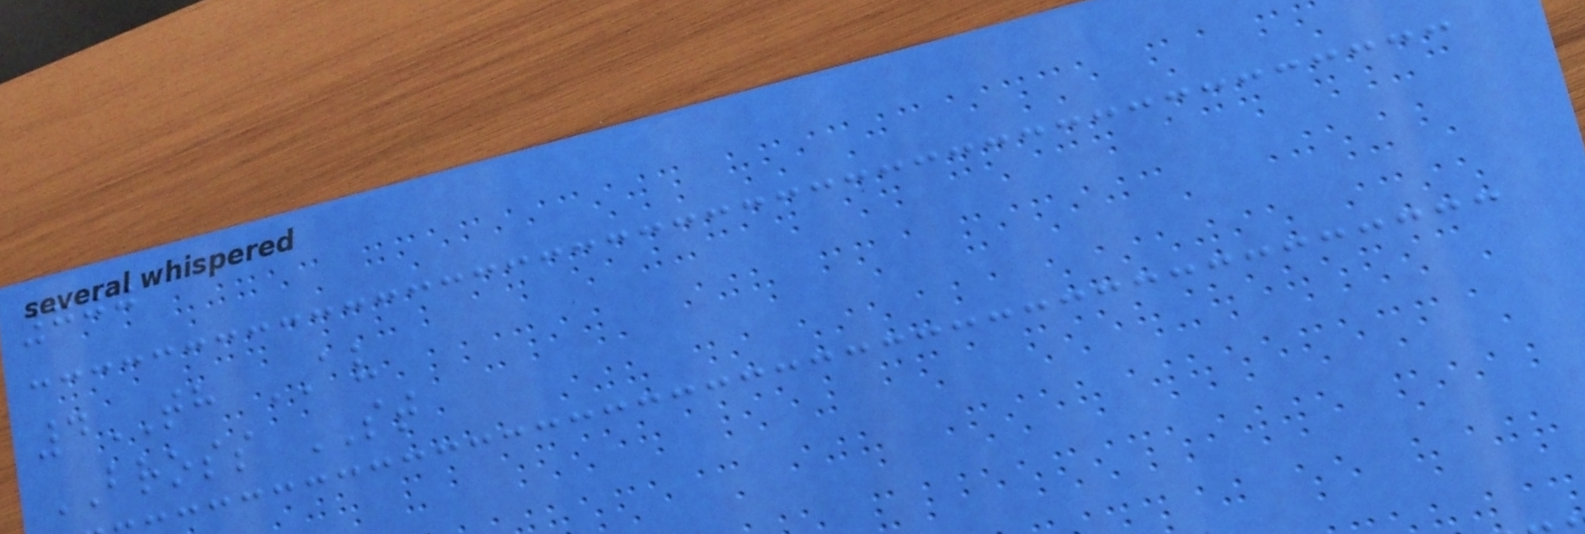700
4TH AV
BROSS ST
